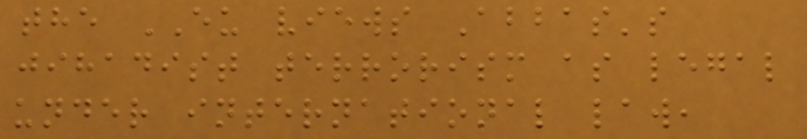the EU views Abbas's
jihadist terrorism as legal
under international law,
